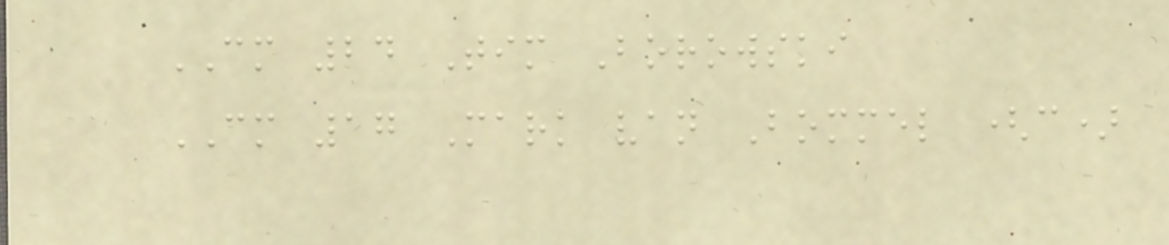CM 24 Tim Borowski
CM 17 Mark van Bommel (c)
